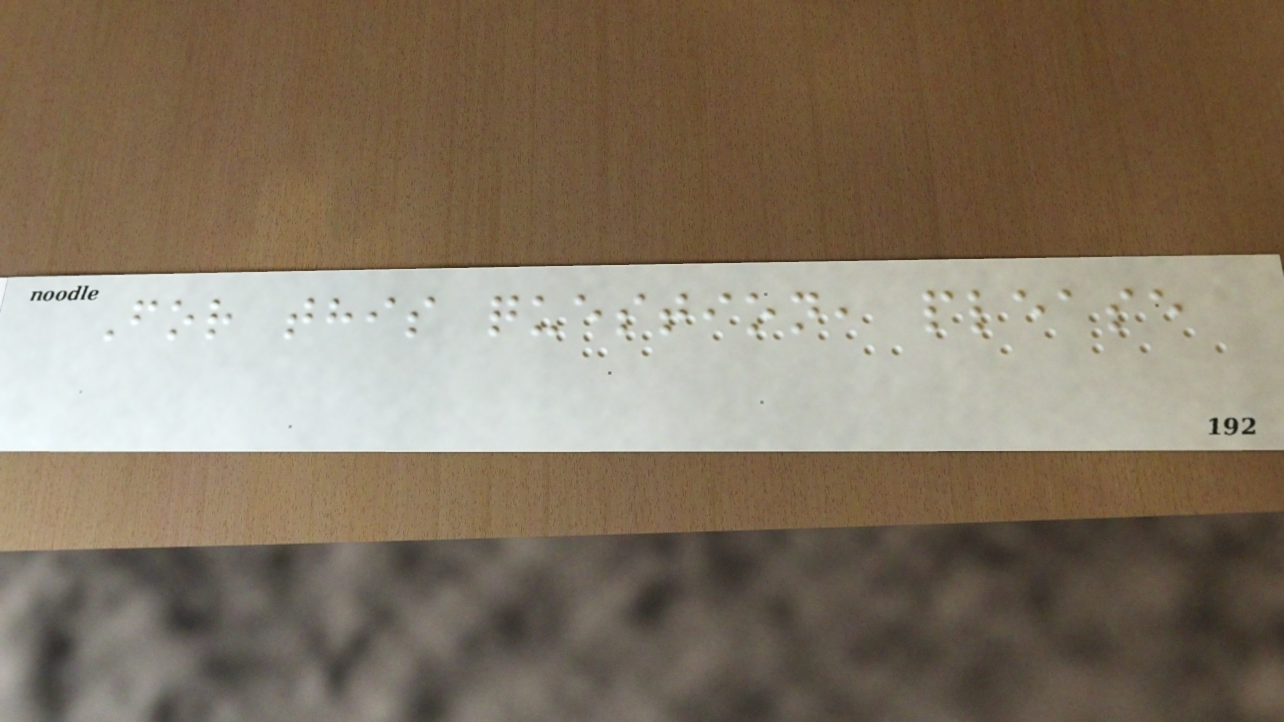For this question, please
